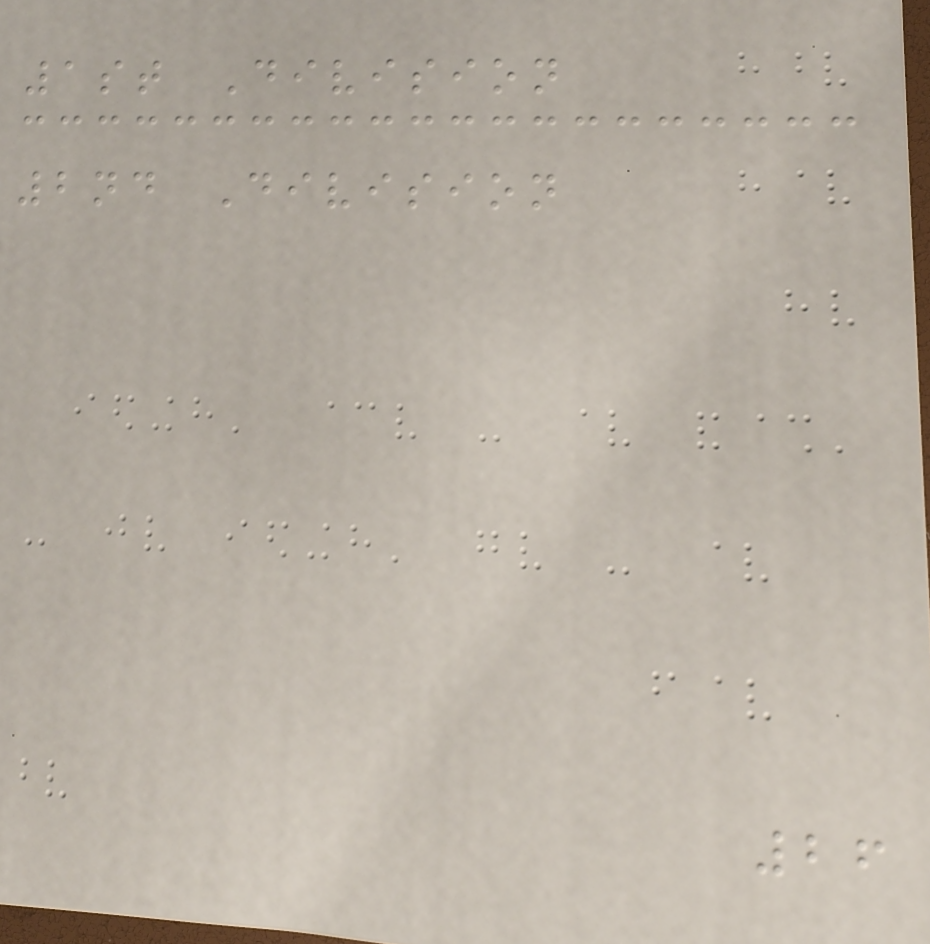1st Division
2nd Division
26
